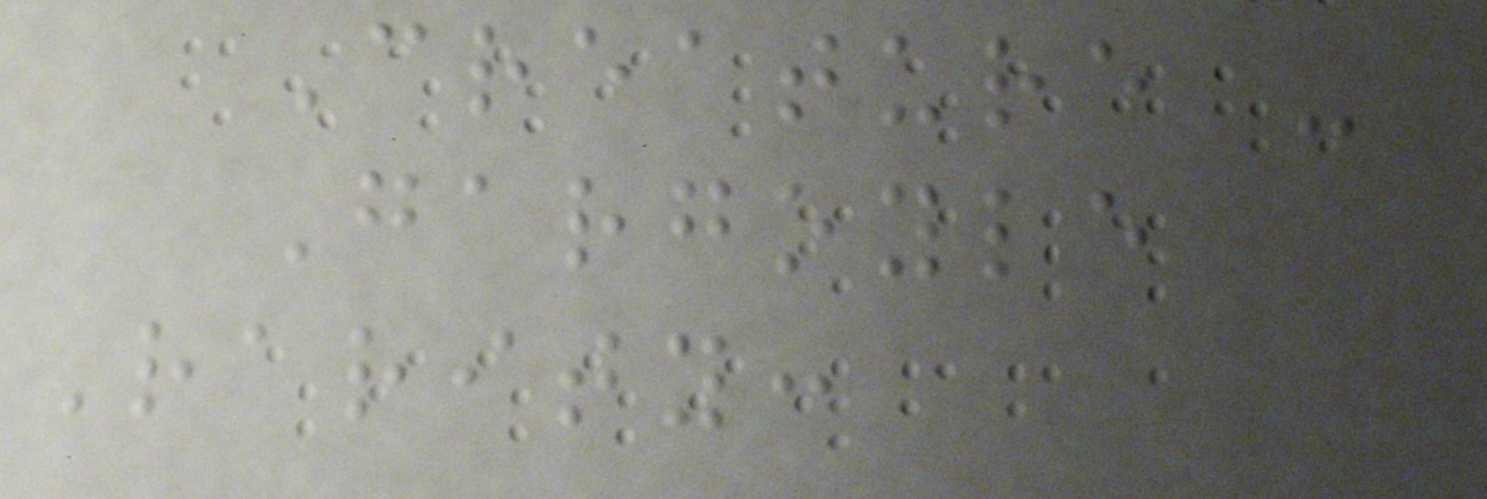Creature -
Gargoyle
Rarity:
